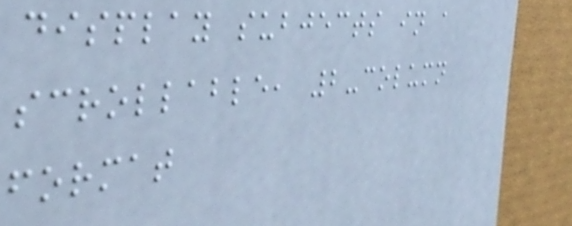display subjects in a
scrollable, 2-column
format
